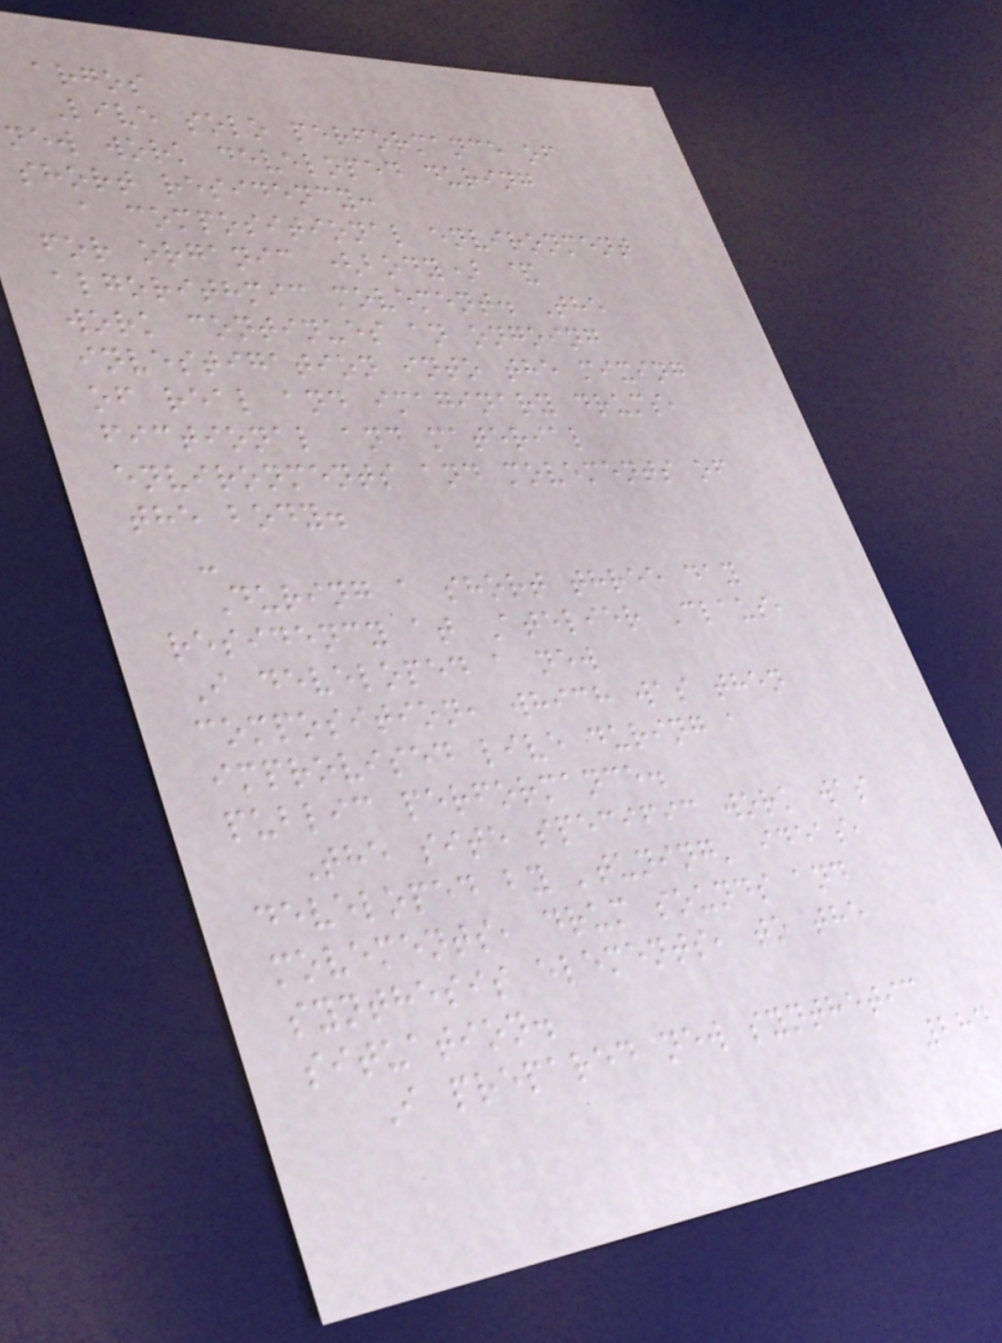argos
Live solo performance of
new work developed during
short residency:
a compositional environment
for organic (body) &
algorithmic movement. The
work continues an ongoing
investigation into the mixing
of real and imaginary drums,
fictional and material
environments and movements of
the body.
-
During a short three day
residency at Atelier Claus,
I developed a new
composition, which was then
improvised live during a
public performance.
The site specific work was
developed by 'tuning' ideas,
movements, drum sounds and
synthesis elements, to the
situation.
I prepared new synthetic
284
